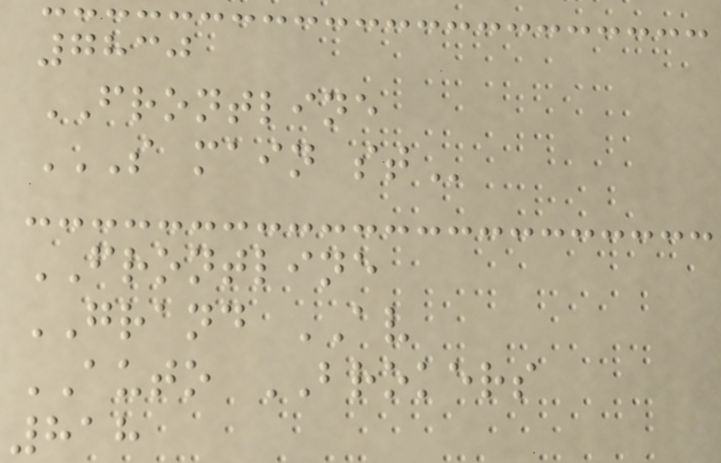7830
FRONTLINE
S MAIN ST
FRONTLINE
GRAND AV
AUTO BROKERS
818
